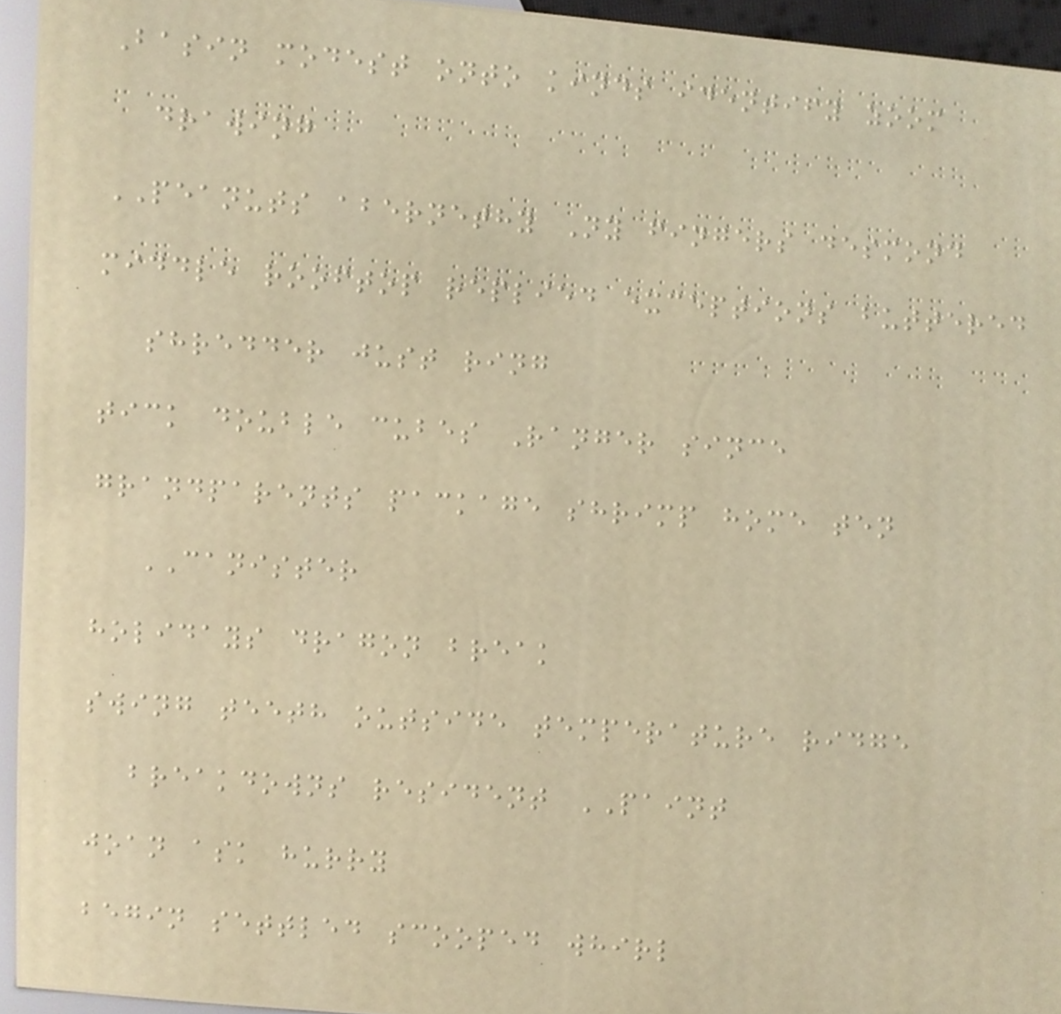Basin modest onto kinds identify zoom
drawing
PEANUTS abernethy Ny fingers desmond
middle rooftop replied exceptions buttered
shredder just ring
tick double cubes Ranger since
grandparents package shrimp home ten
CANISTER
holidays dragon break
swing teeth outside temperature ridge
breakdowns resident PAINT
joan ask hurry
begin settled scooped whirl
